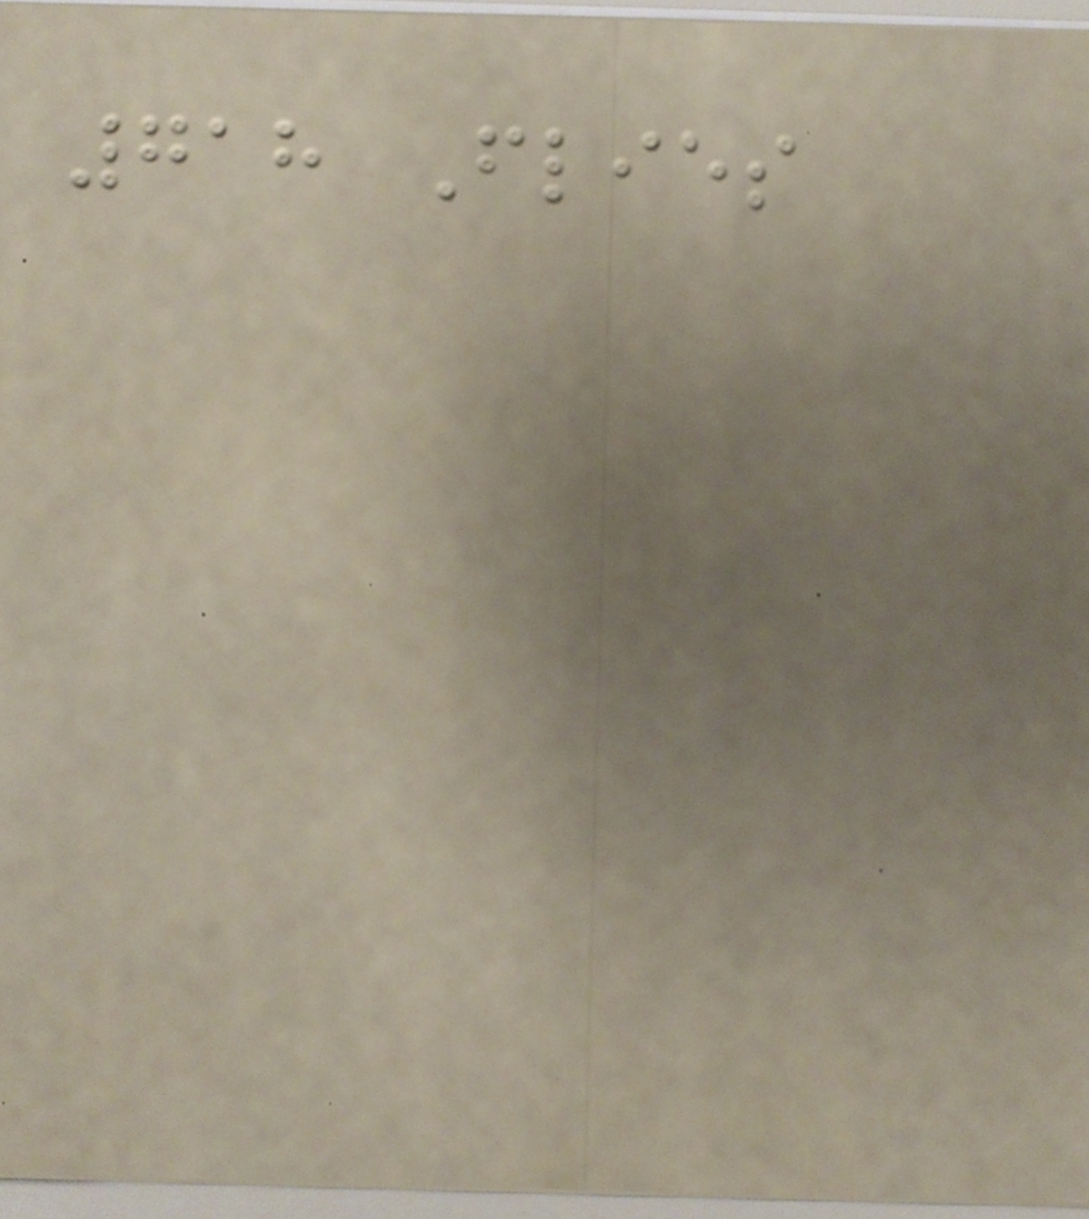718 Flies
